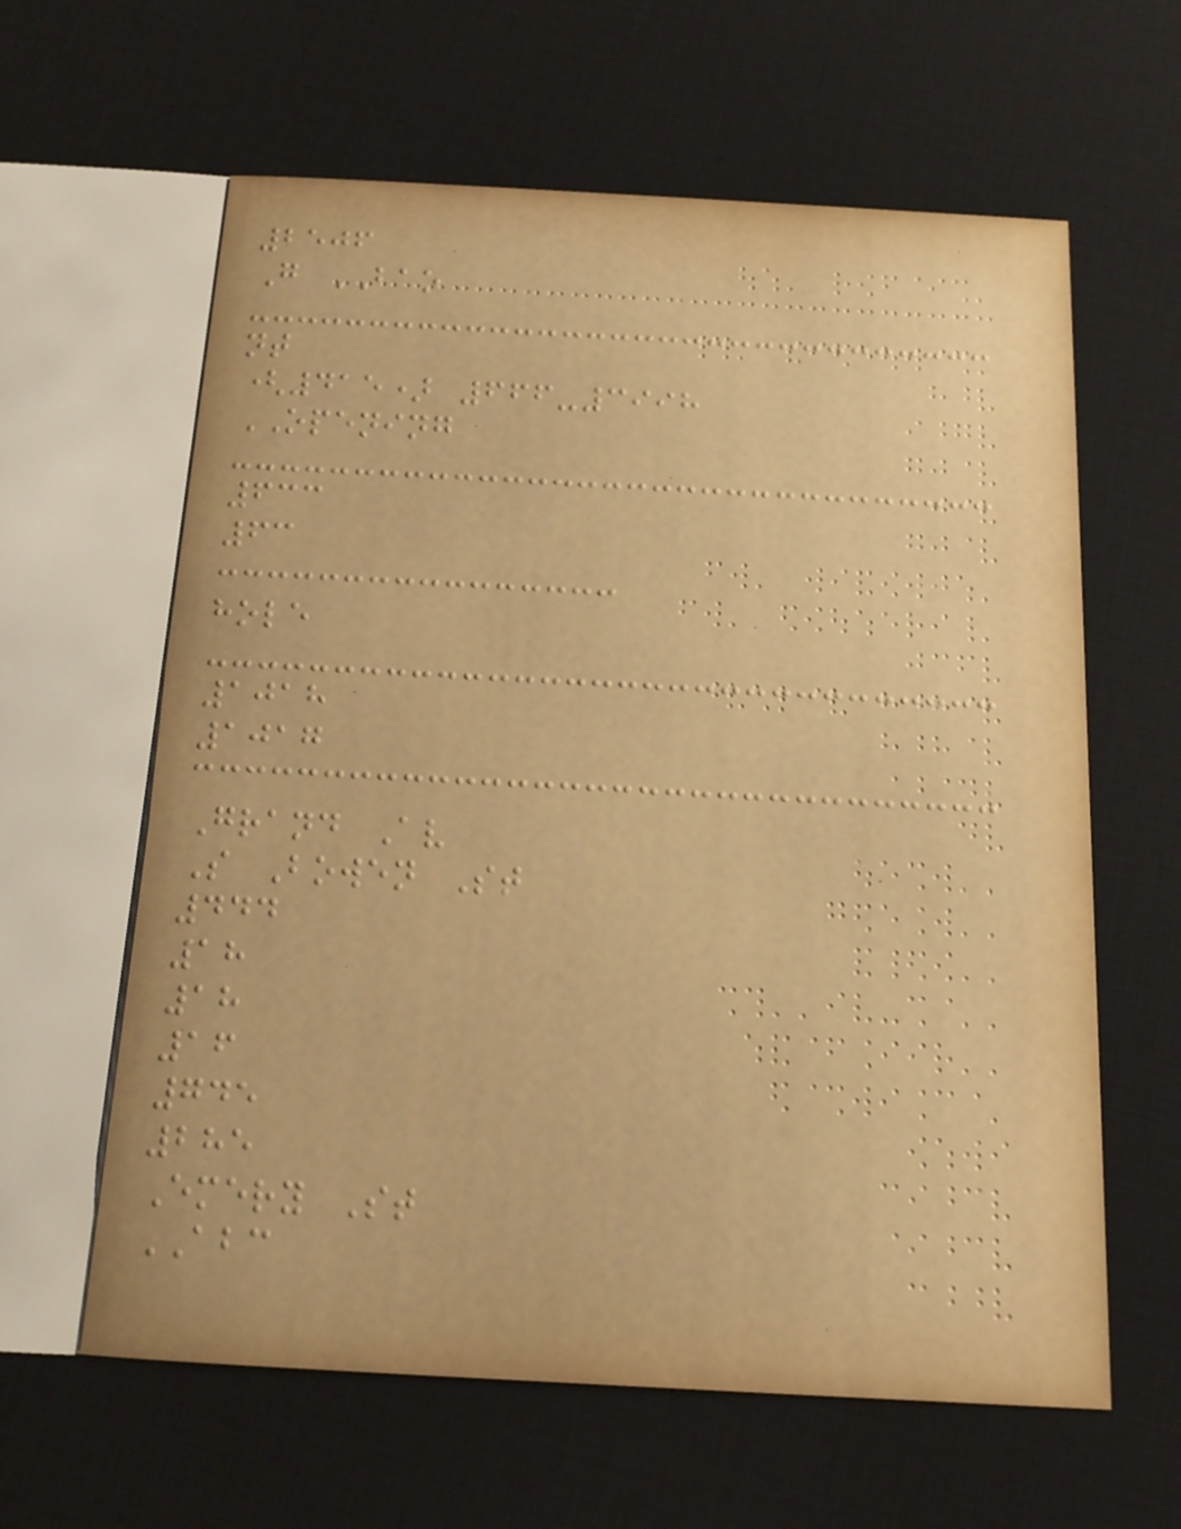2506
G BAO
nt
(415) 666-3998
OPENING
633
63
hole
1018
1017
Grand Av
S Bowen St
444
18
18
16
745
285
Emery St
ABC
